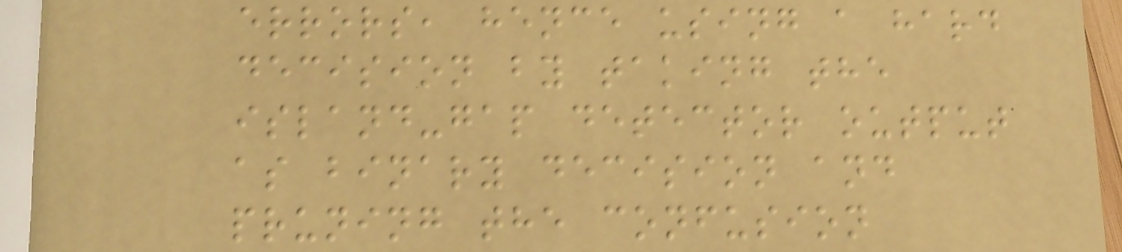errors, hence using a hard
decision by taking the
island-gap detector output
as binary decision and
pruning the confusion
